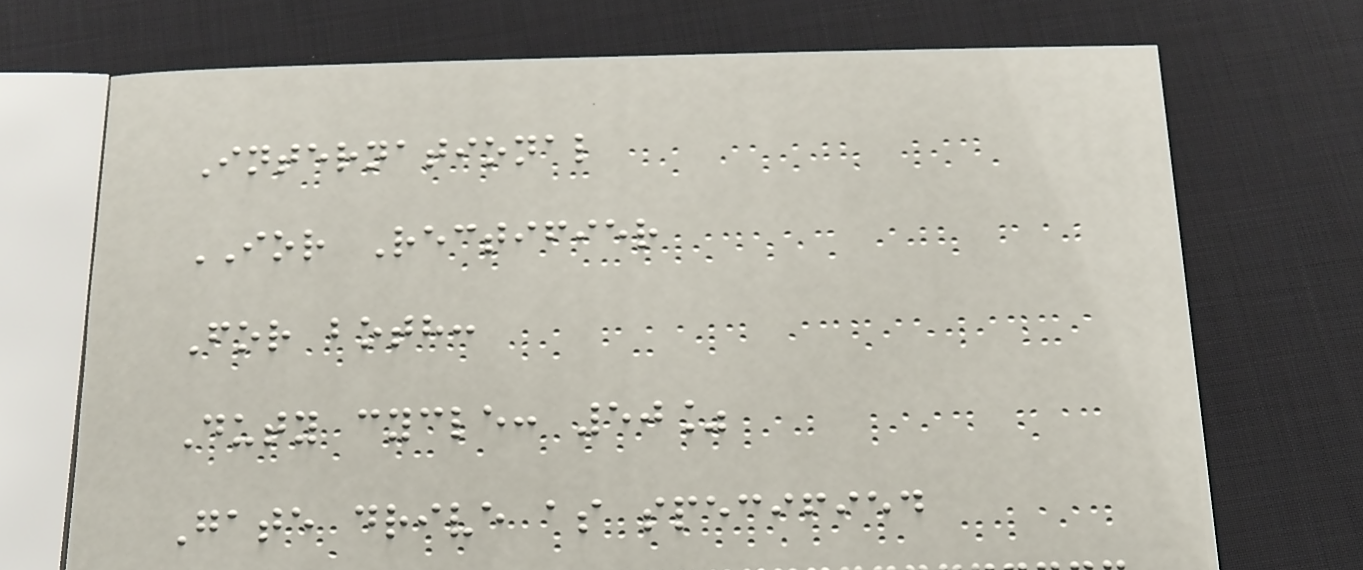International
IOR Rectifier
For both:
Duty cycle: 50%
Gate drive as specified
